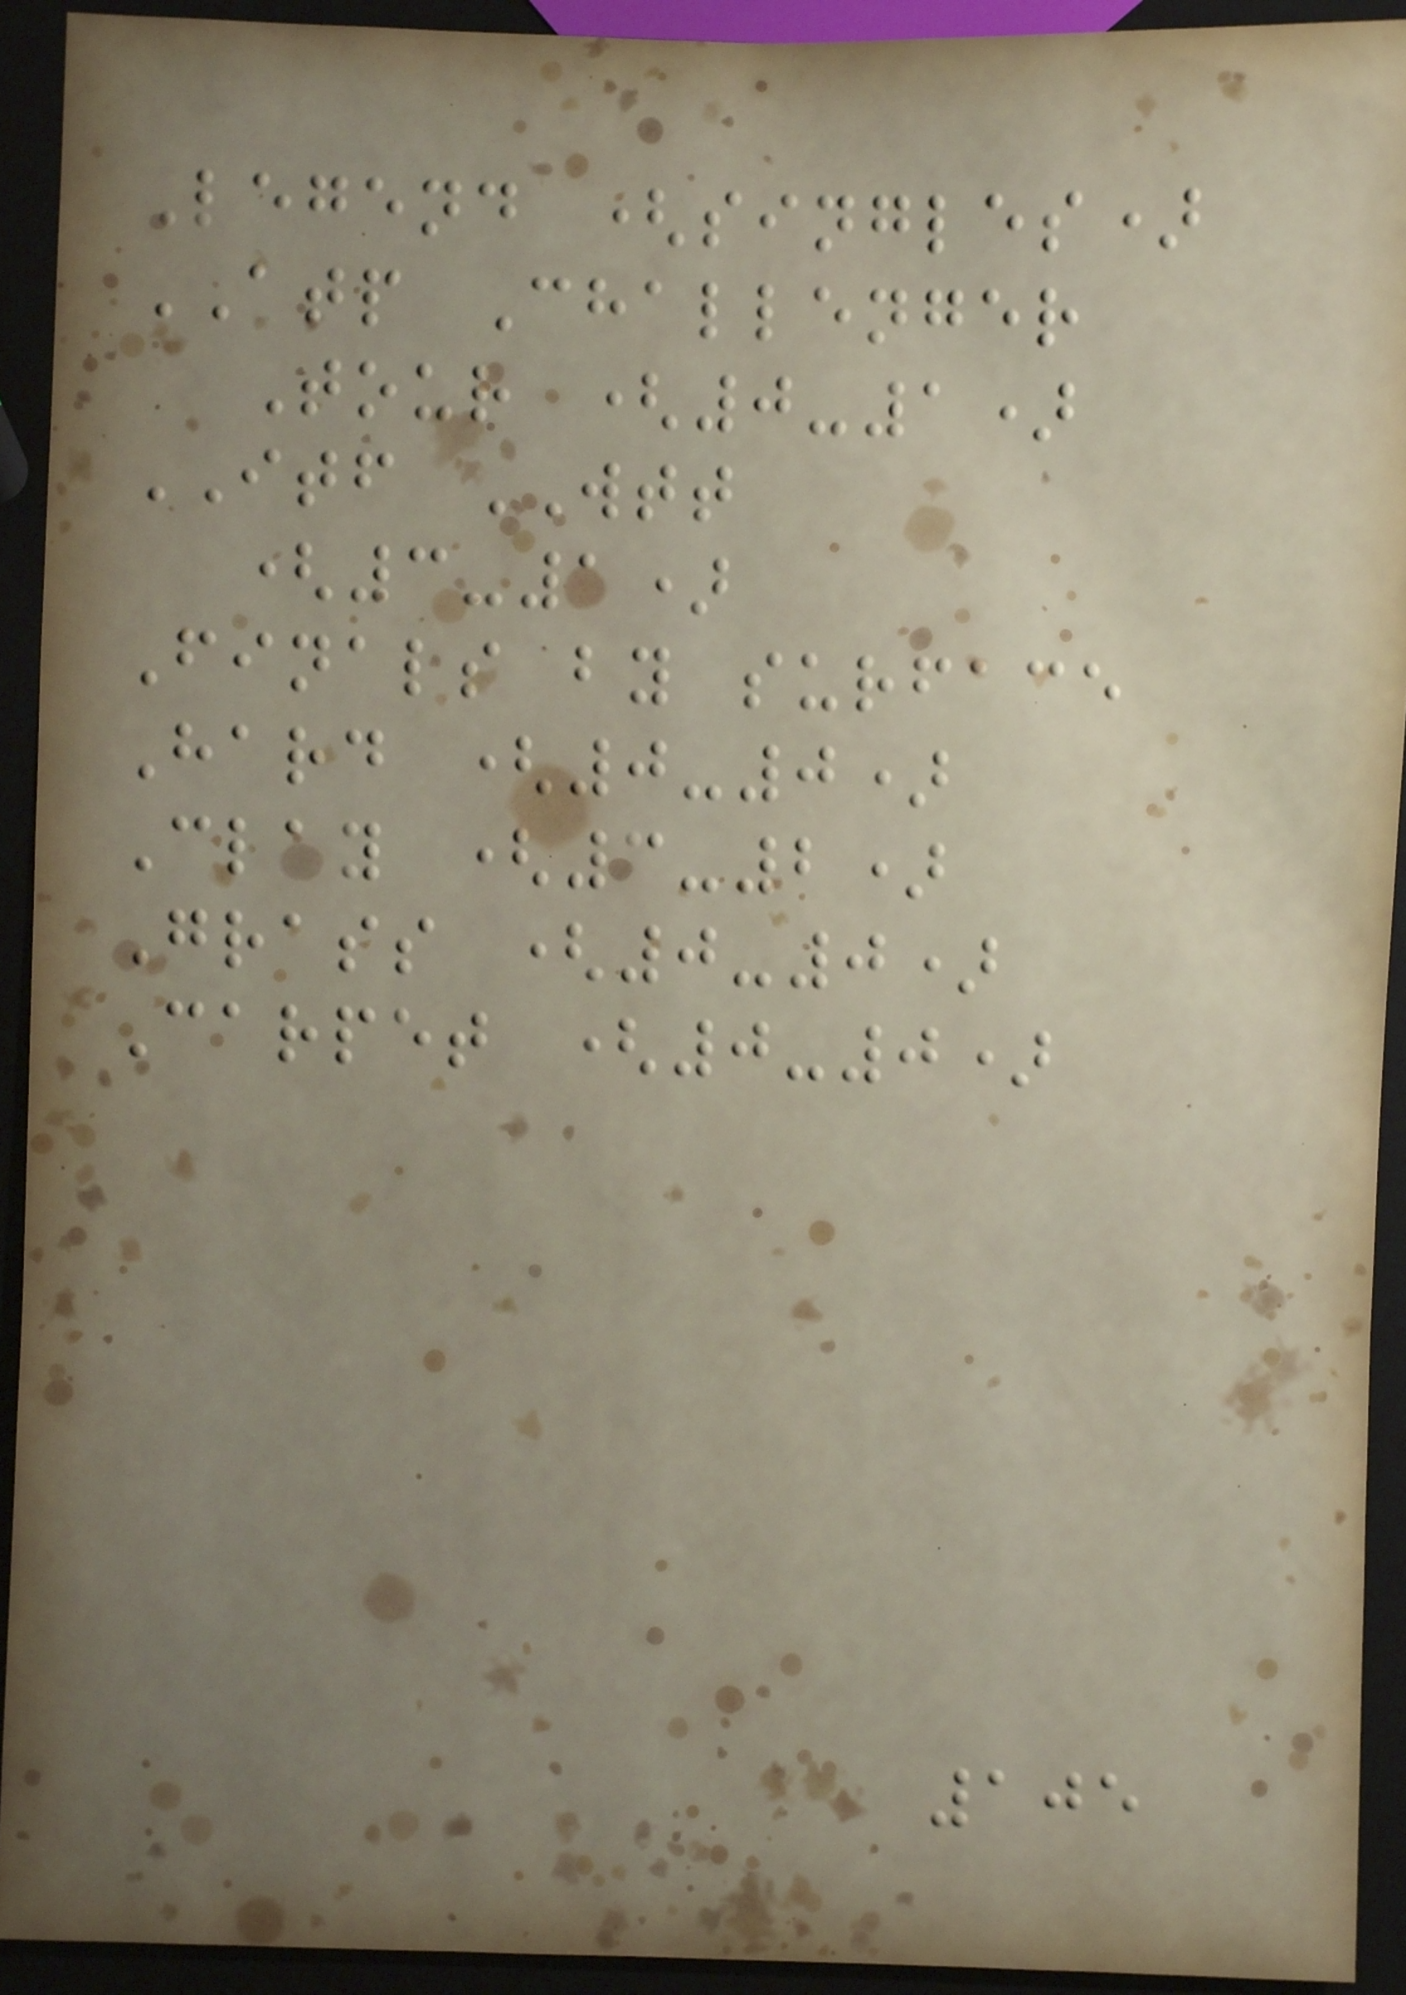Legend (singles)
ATP Challenger
Tour (0-1)
ITF WTT
(3-1)
Finals by surface
Hard (0-0)
Clay (3-2)
Grass (0-0)
Carpet (0-0)
105
